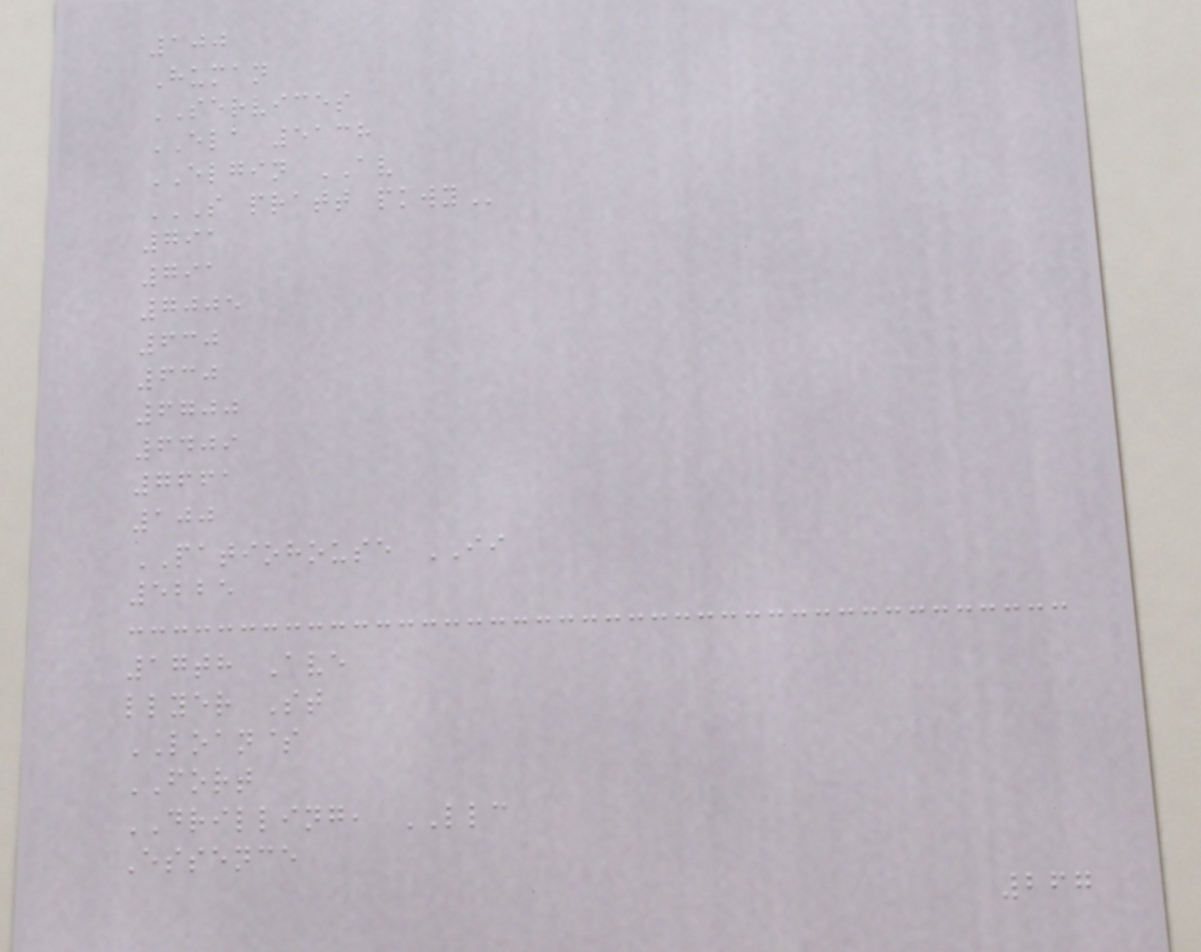100
Human
SERVICES
ELA 5138
ELGIN AV
S PRATT PKWY
791
791
7005
630
630
6700
6409
7661
100
PATIOHOUSE II
5225
17th Ave
llyer St
LOAN$
FORT
DRILLING, LLC
Essence
267
